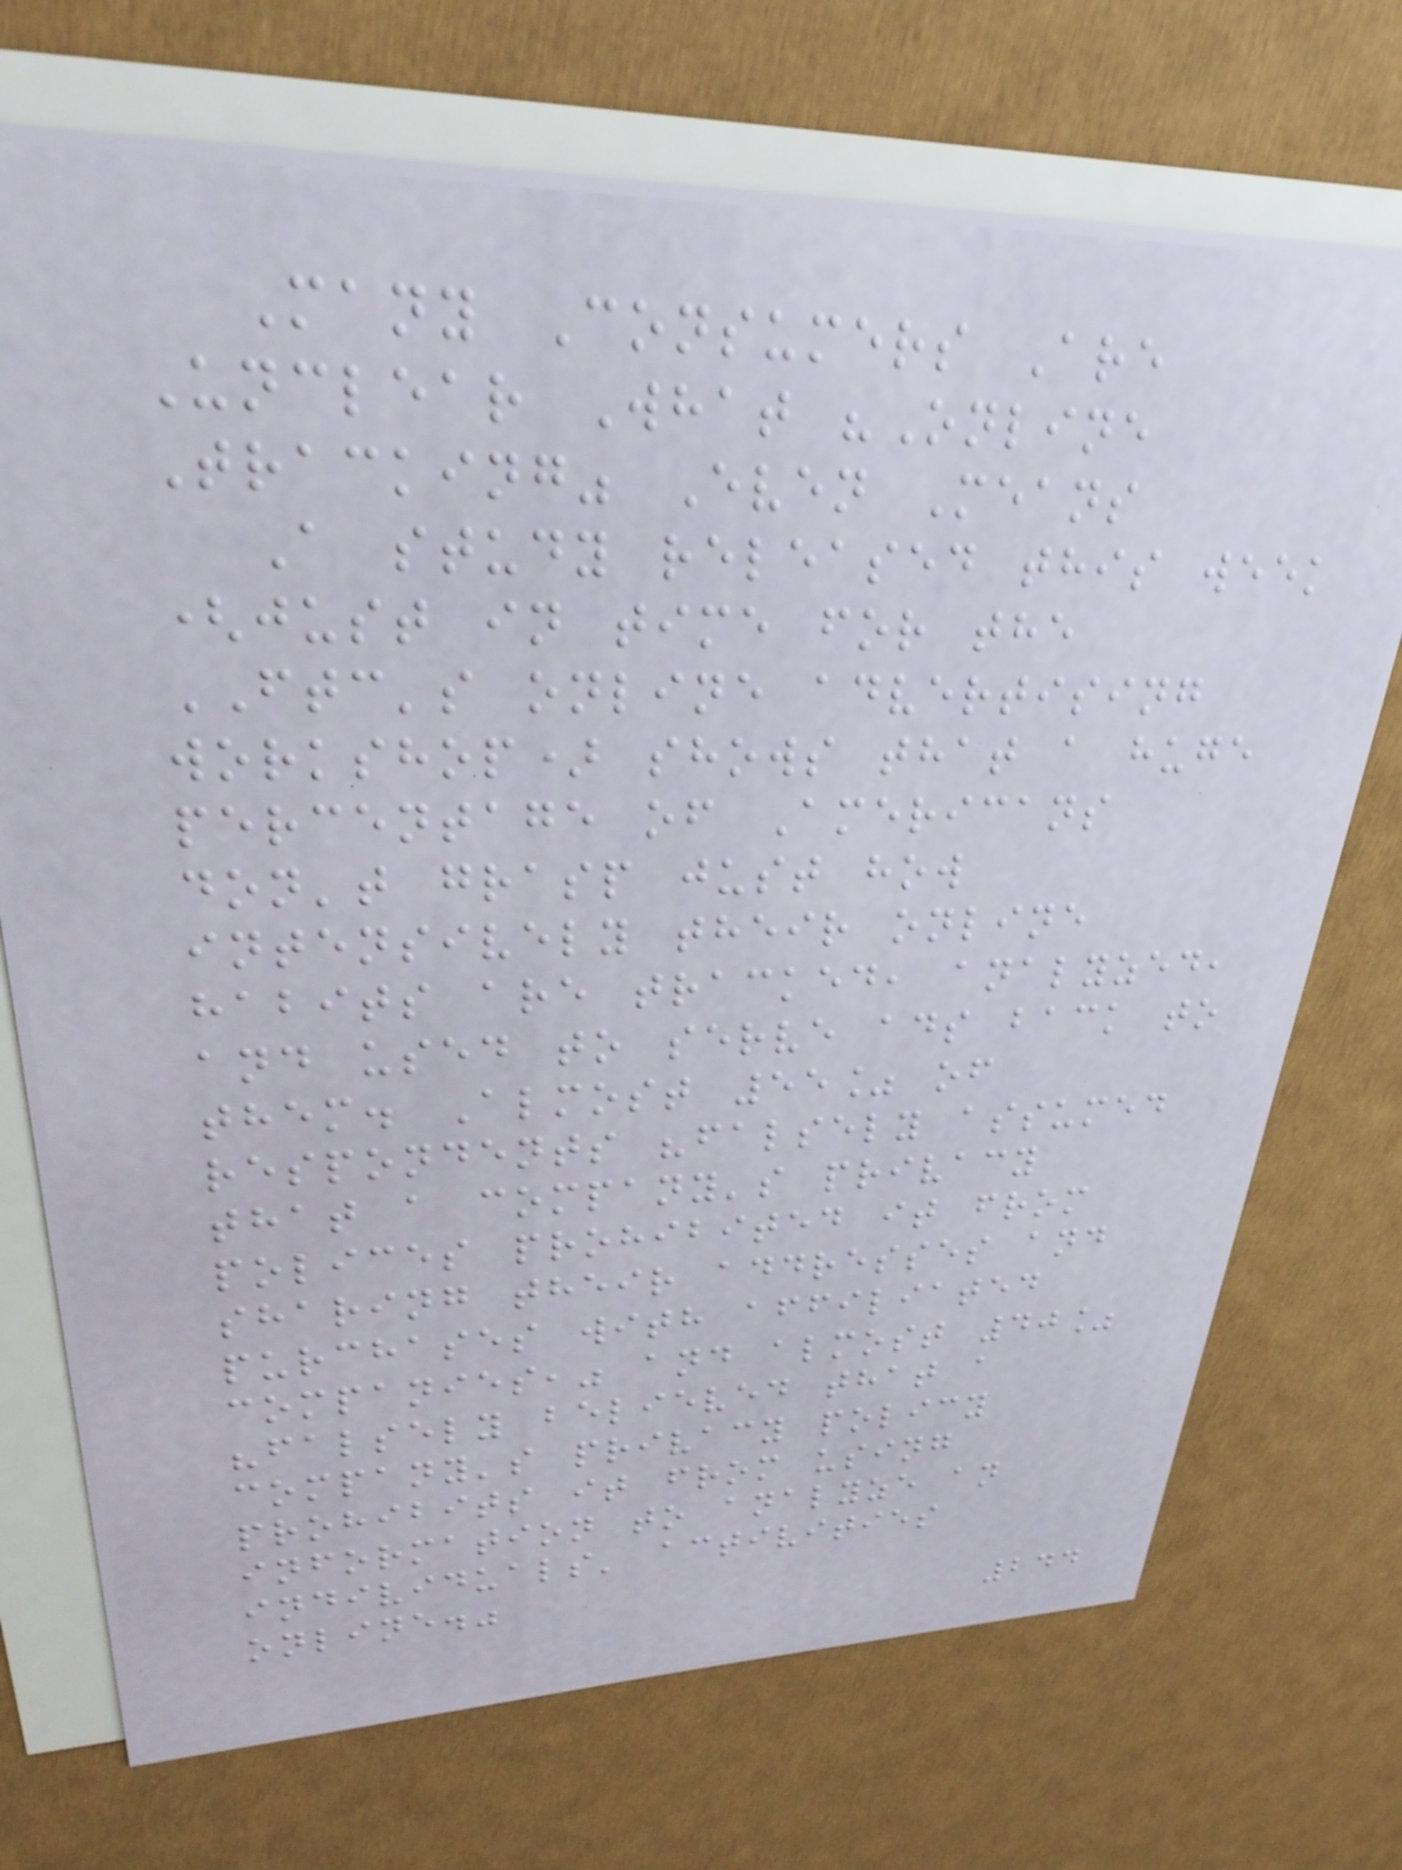Many Consumers Are
Unclear What "Online
Tracking" Even Means
A study released this week
(just in time for the
FTC's online advertising
workshop) shows that a huge
percentage of Americans
don't grasp just how
intensively their online
habits are tracked, analyzed,
and used to serve ads back to
them. Almost 55% of
respondents "falsely assumed
that a company's privacy
polices prohibited it from
sharing their addresses and
purchases with affiliated
companies," and almost 40%
"falsely believed that a
company's privacy policy
prohibits it from using
information to analyze an
individuals' activities
online."
244
